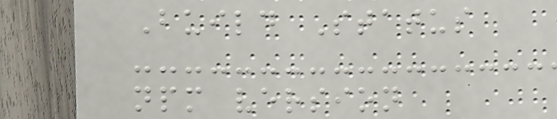Build Status
npm version
